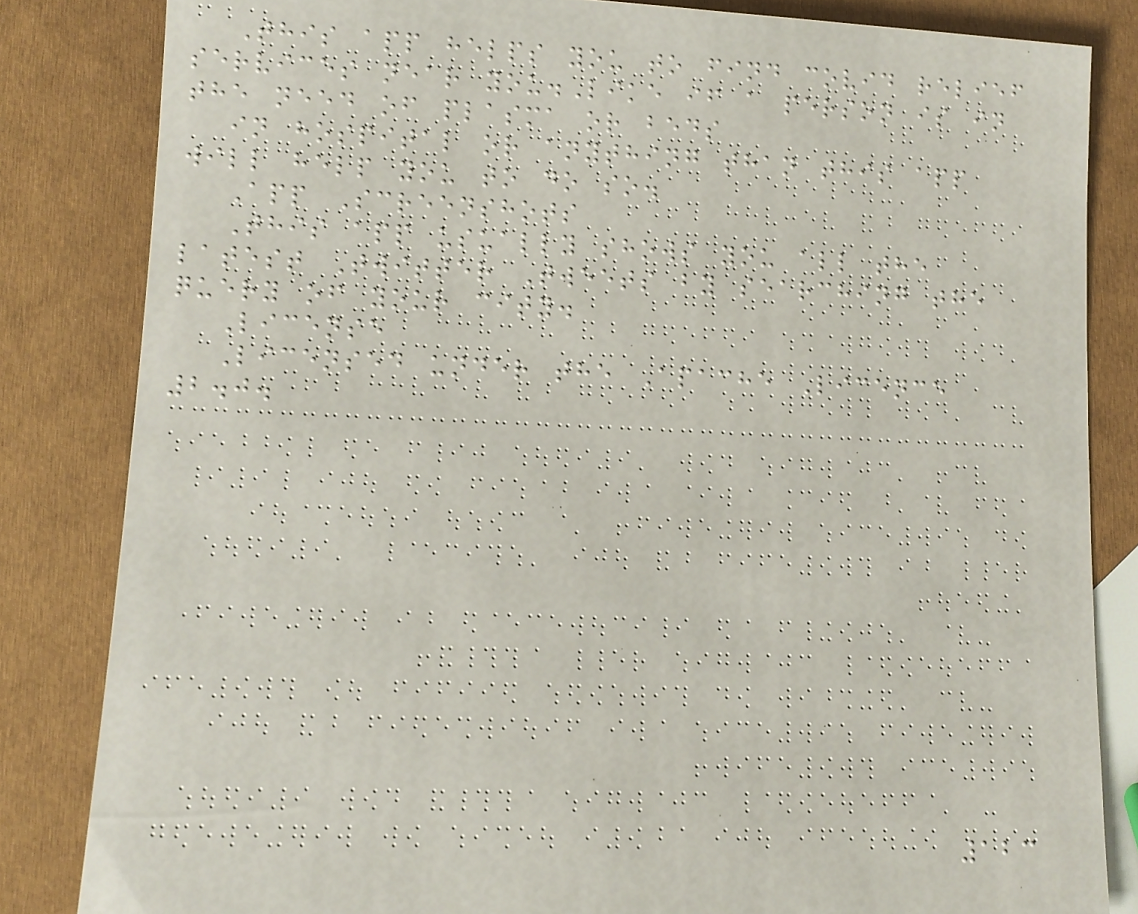This app helps you to find covid relief
services near you.Like if a person is in
the need of plasma or beds
in hospital or anything than this app
will help you to do so.
App Screenshots
This app usually shows you all the
latest Twitter Tweets by searching the
query of your city.
License
Licensed under the Apache Licence
2.0.
123
